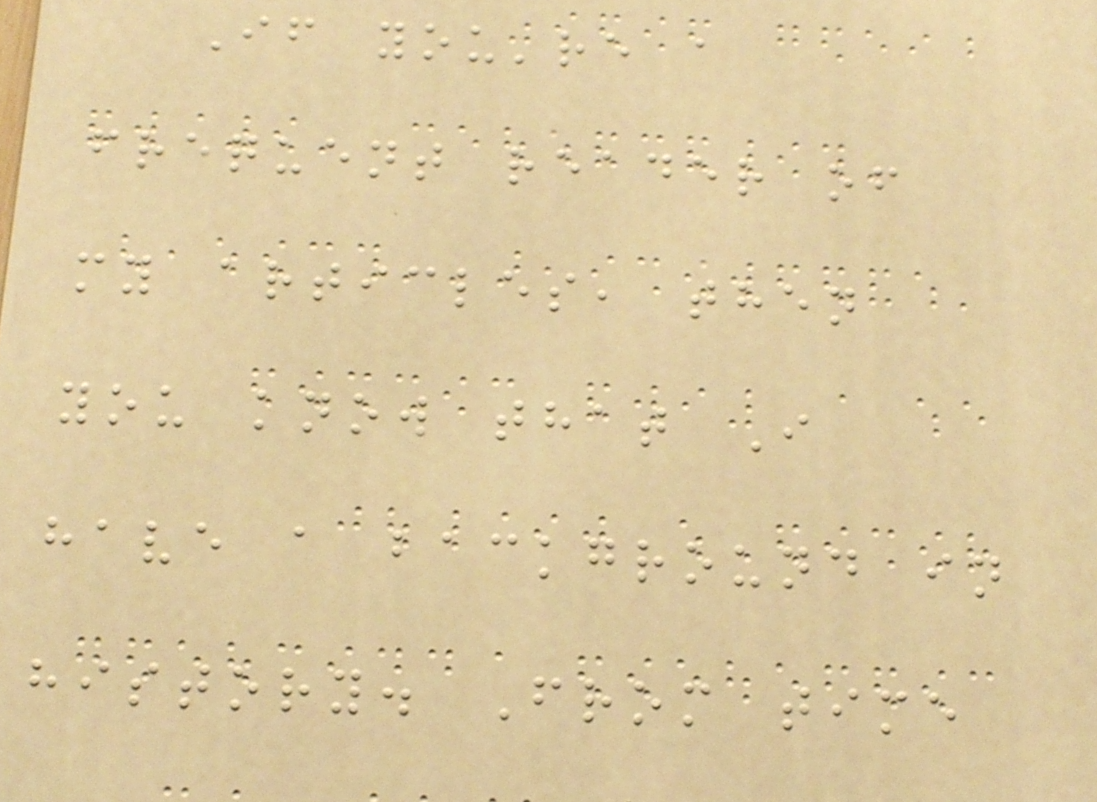If you're a
frequent reader of
my articles, then
you know that I
have a background in
history. From time
